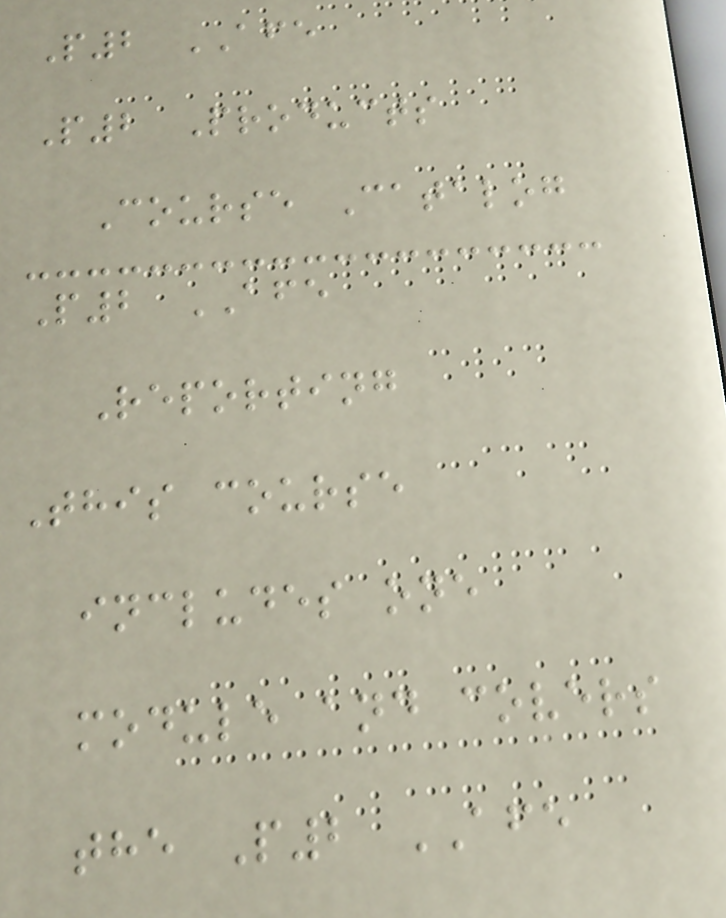P2 AFE
P2 Products
Course Catalog
P2 AFE
Reporting
This course
includes one
module and covers
the P2 AFE
